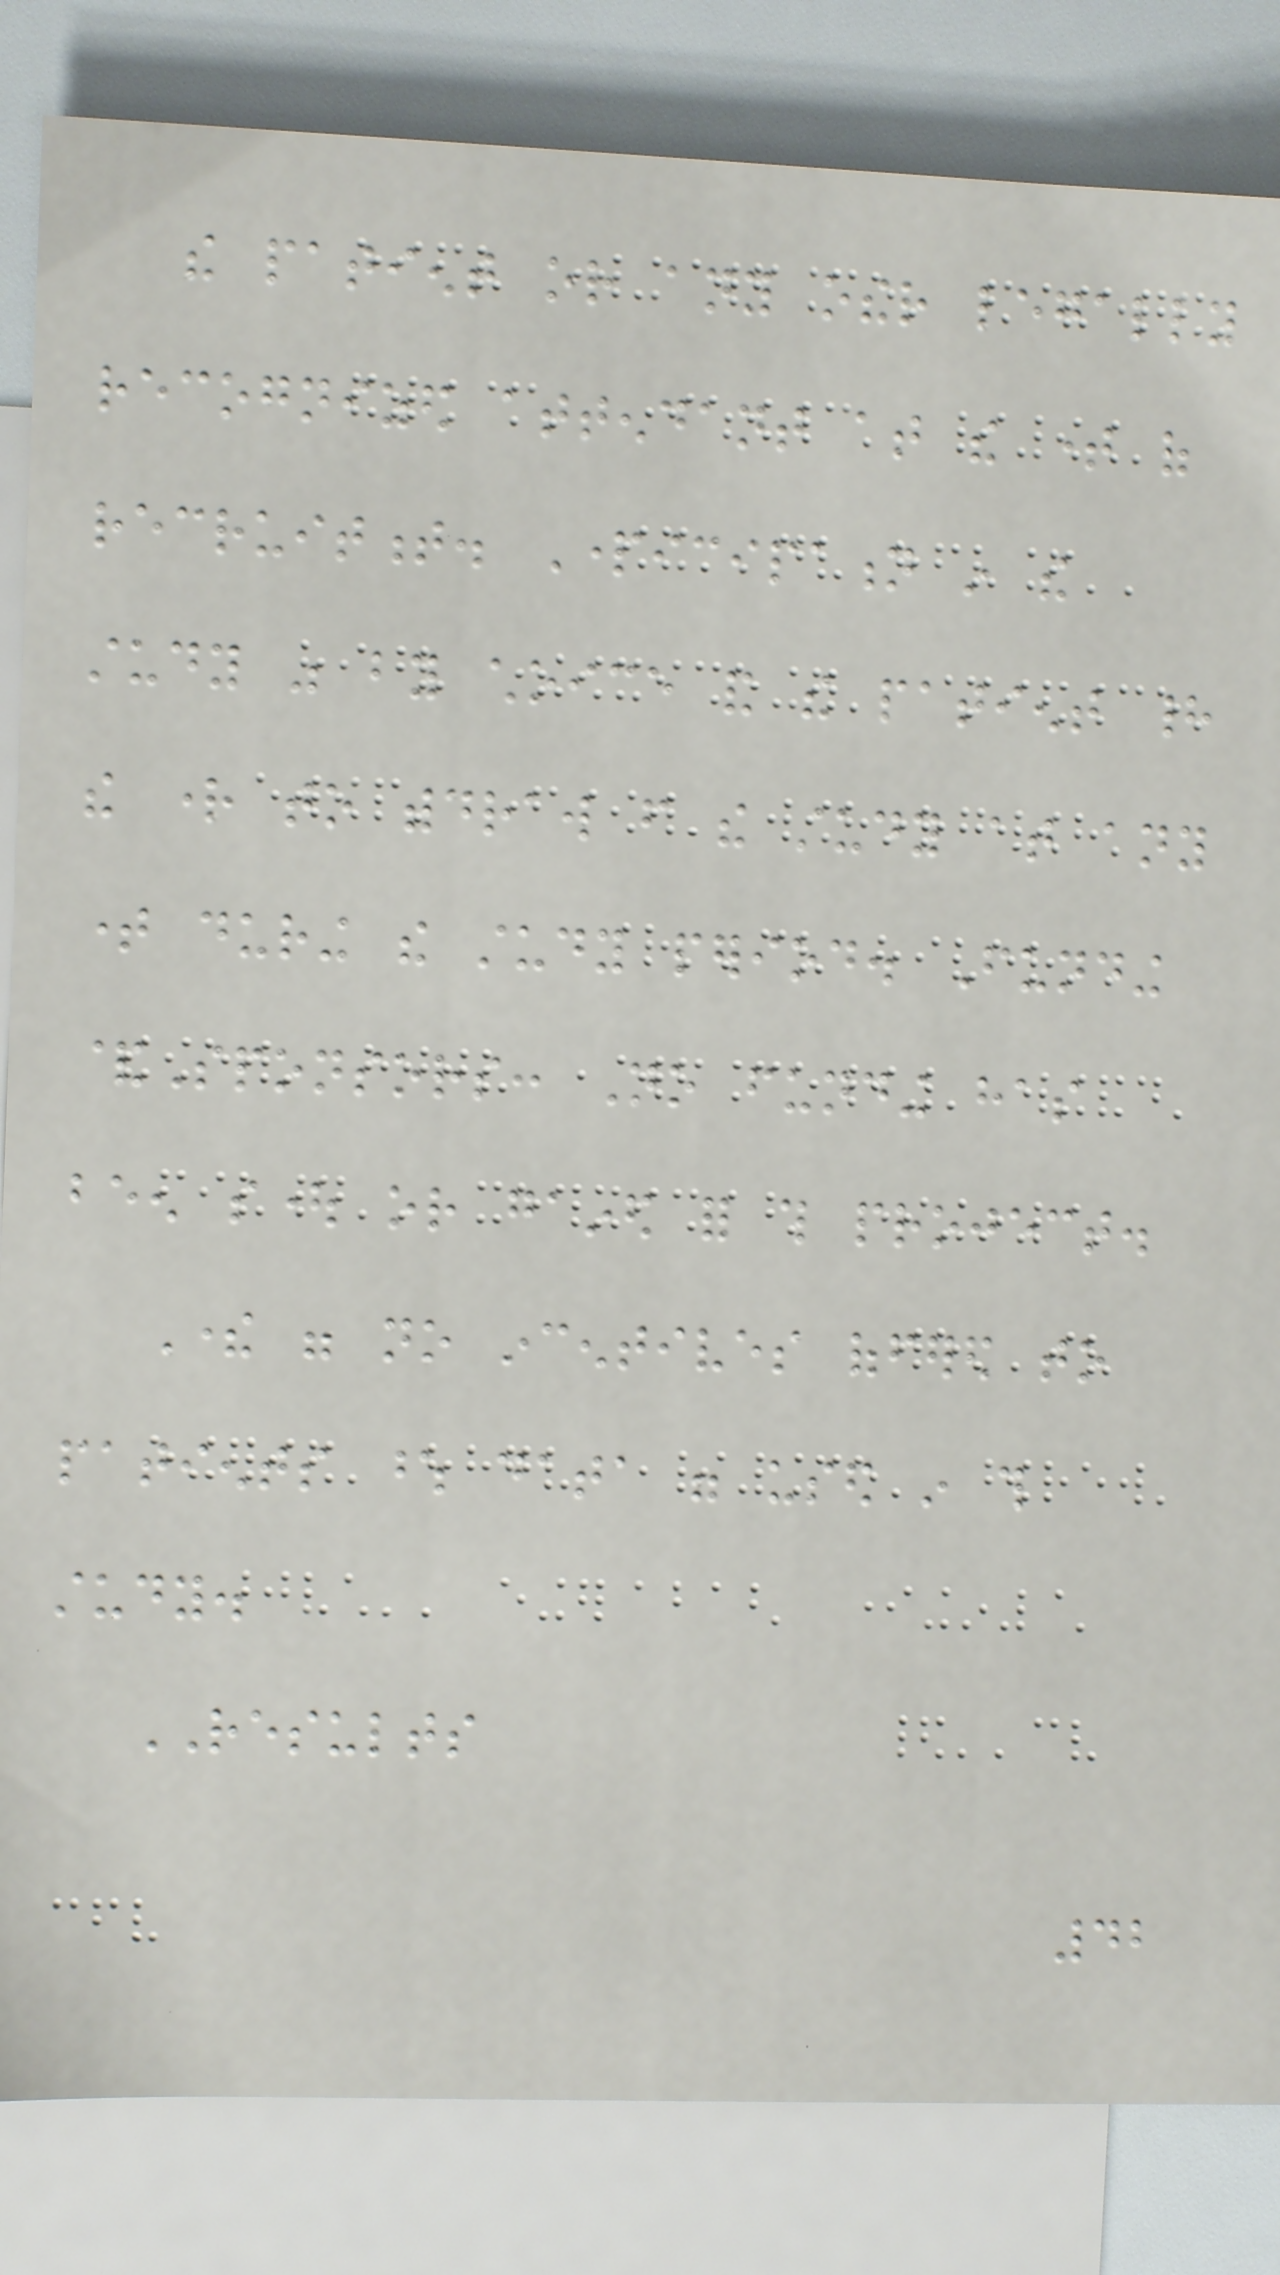the patient or any other legally
recognized attendant at the time of
recruitment. Participation in the
study was by choice and the patient had
the right to withdraw from the study at any
time during the study period. Funding
&Sponsors: No funding has
been sought or gained for this project.
There were no incentives offered to
patients whose data were used in this
study.
RESULTS
42
